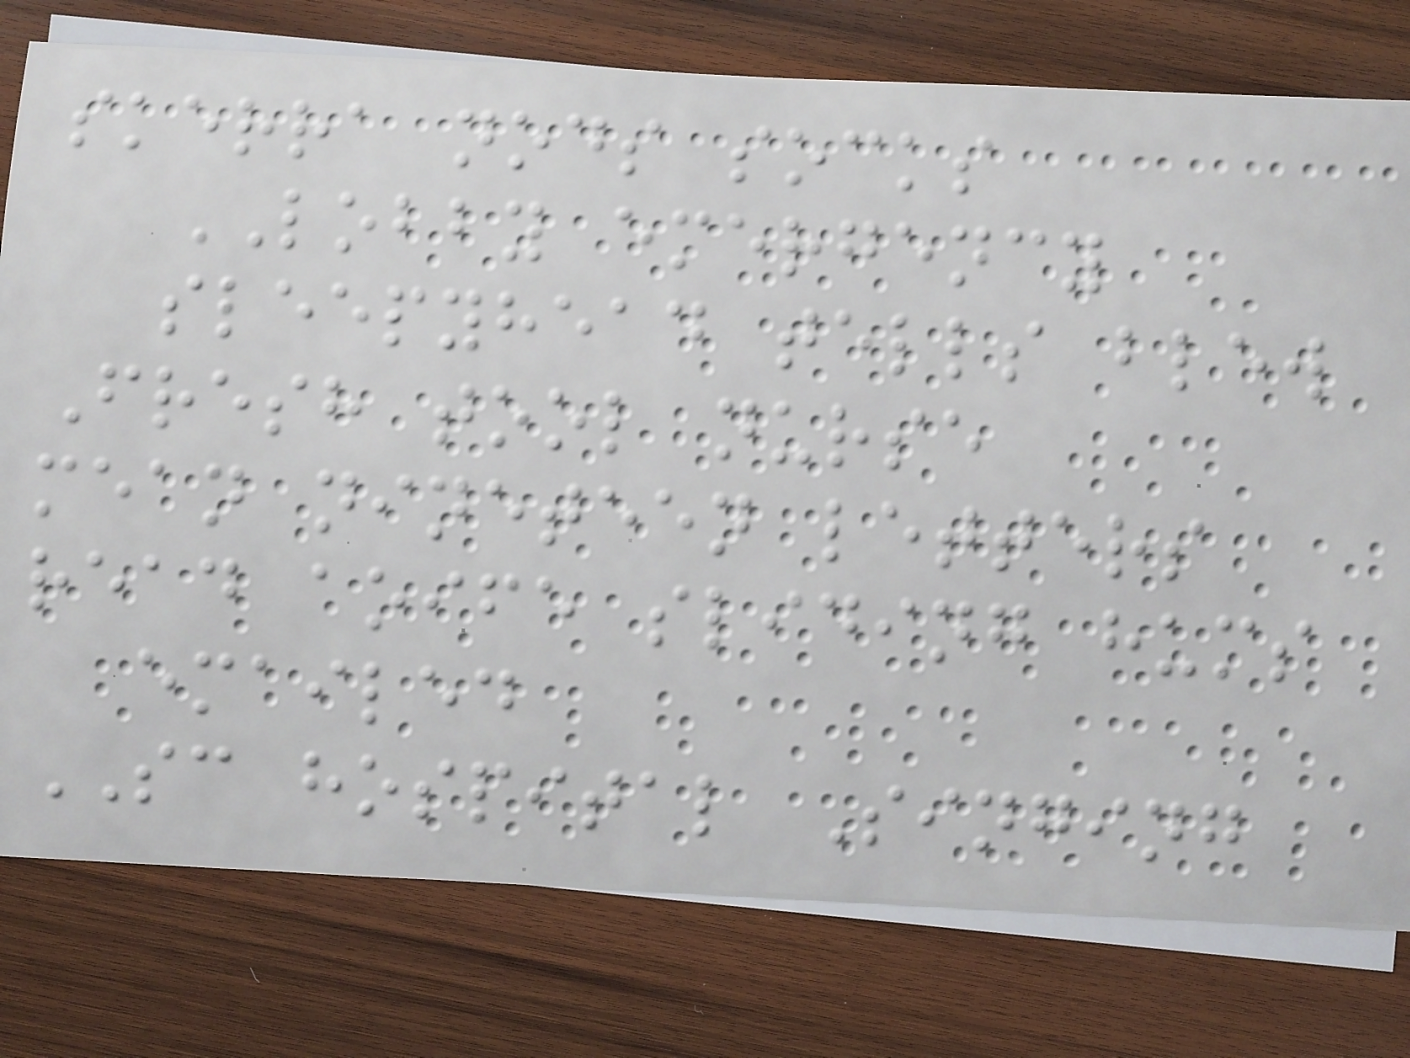skerra nods socks
LOBBY emergency
sleepyhead tells blew
Fresh tool nurse
mean nineteen letters
read aoife sliding hums
emailed
SC hospital Singing
